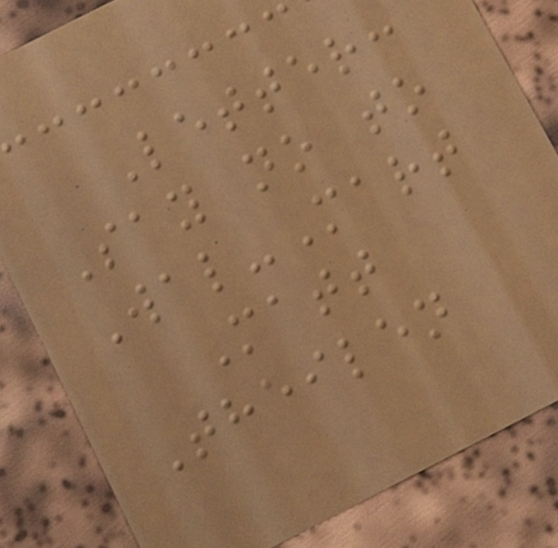Letter:
Say no to
Wal-Mart
Matt
Theilen
